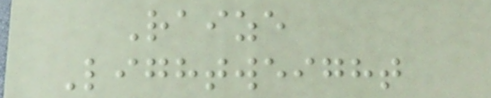Raize
Lightweight
